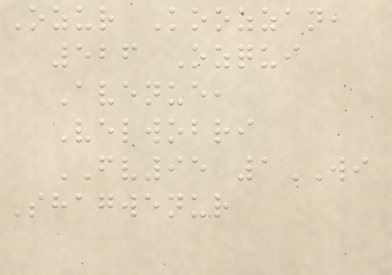Ozur Koozzan,
526 Ozqui
Avenue,
Velwobri
FV95 1WI
Shagwenur
